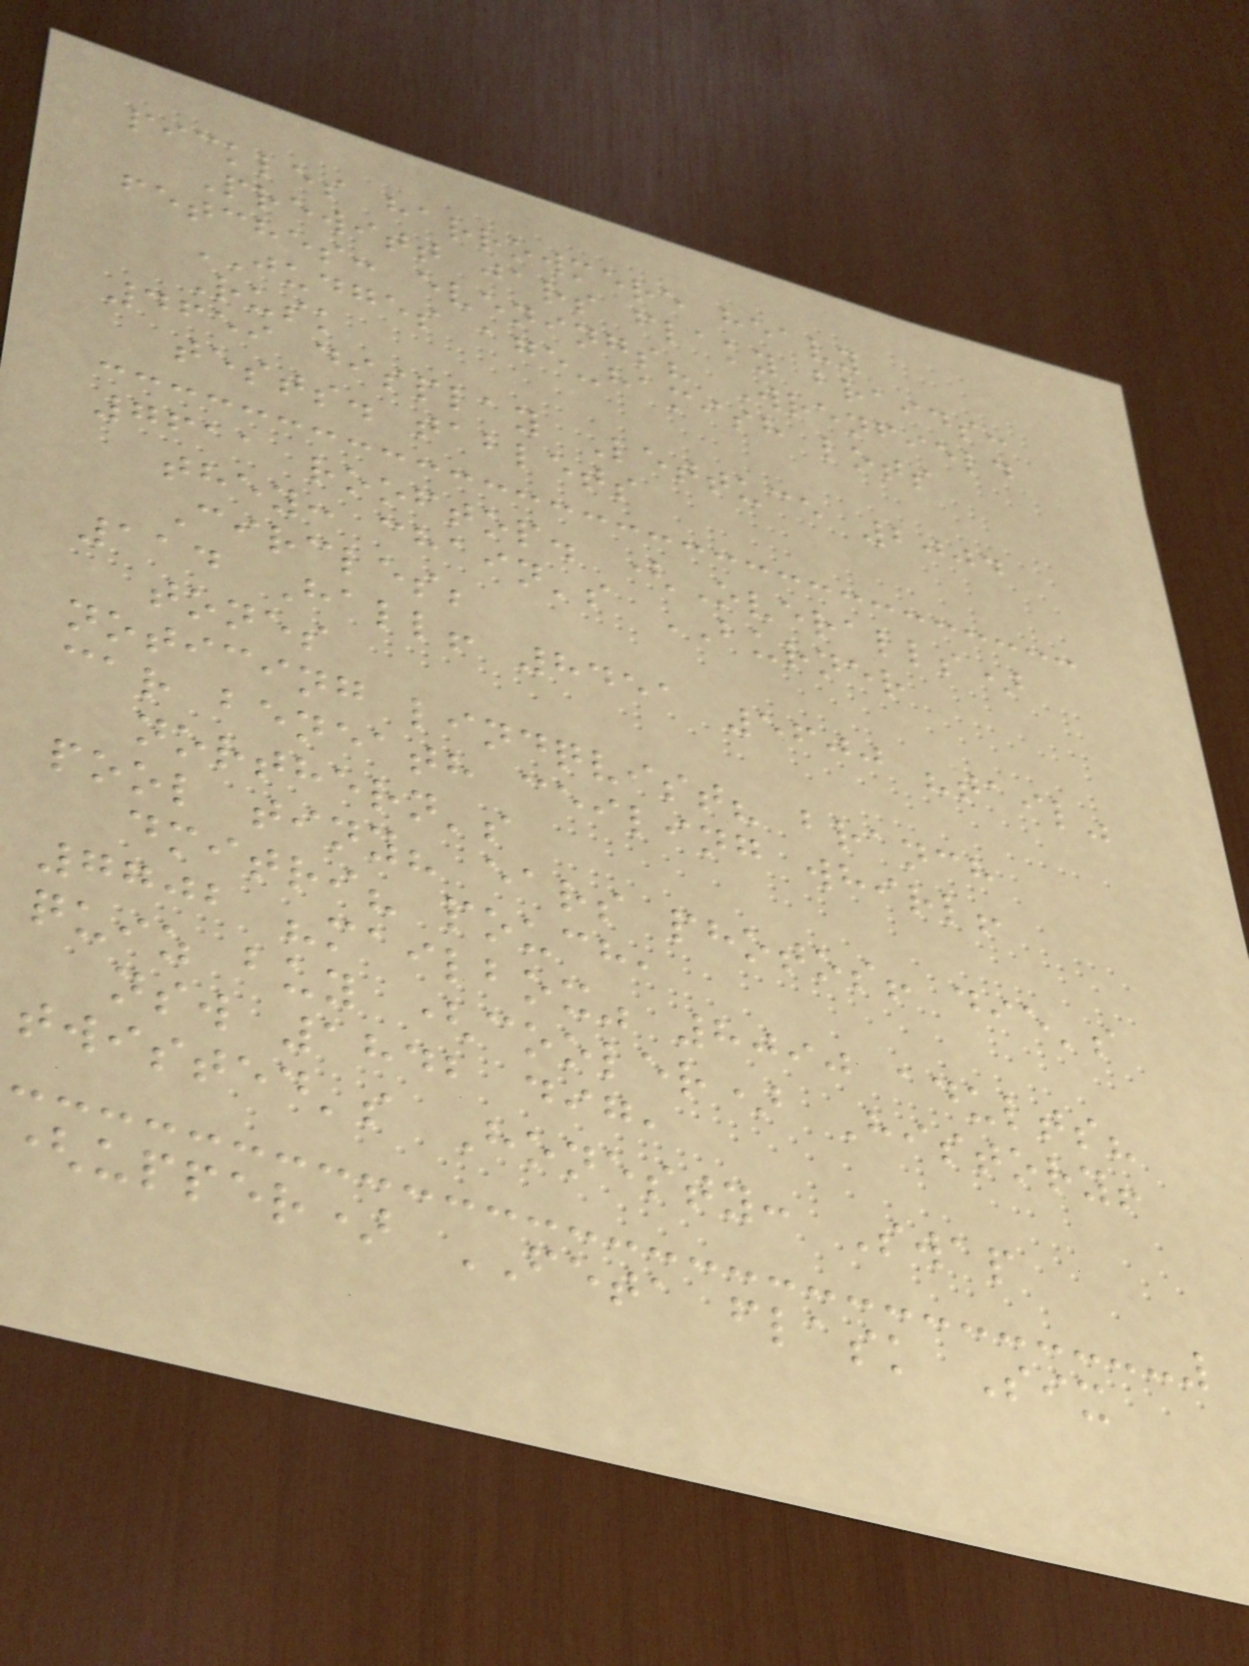pickles harrowmere heavy
Prewitt jars flaky braids:
fetches: evenings? Wrenfield
JUDGES age-hamish lots
Rusk
4659 display Lettuce 2004
tests. tablets
7611 rooftop. (Overalls)
they: chain's BURNER
Circles;
114 Hall! 8451 5600 "tail"
tones
noticing lindqvist? branch
car beneath ceiling whirl!
northern's
pool tiny? ears photos! die's
dmitri? pouch,
7702 "mailbox" 8090 adults?
quiz buy (cooler) History!
nsw 1842 dig,
twisted's Honesty: Swap
(upper) FETA flask Six
